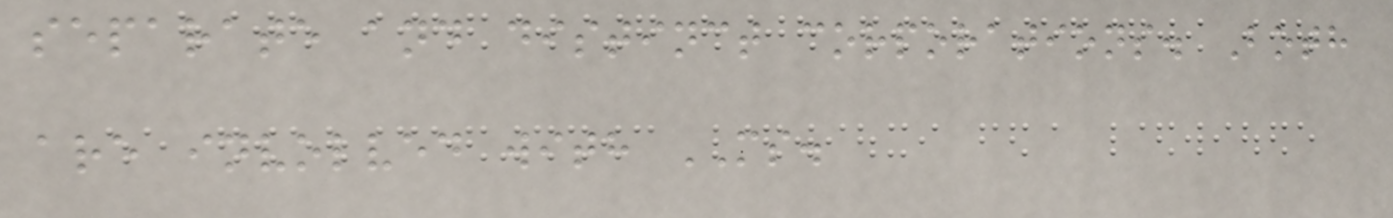separate and distinct corporations. Both
are involved with MS.
